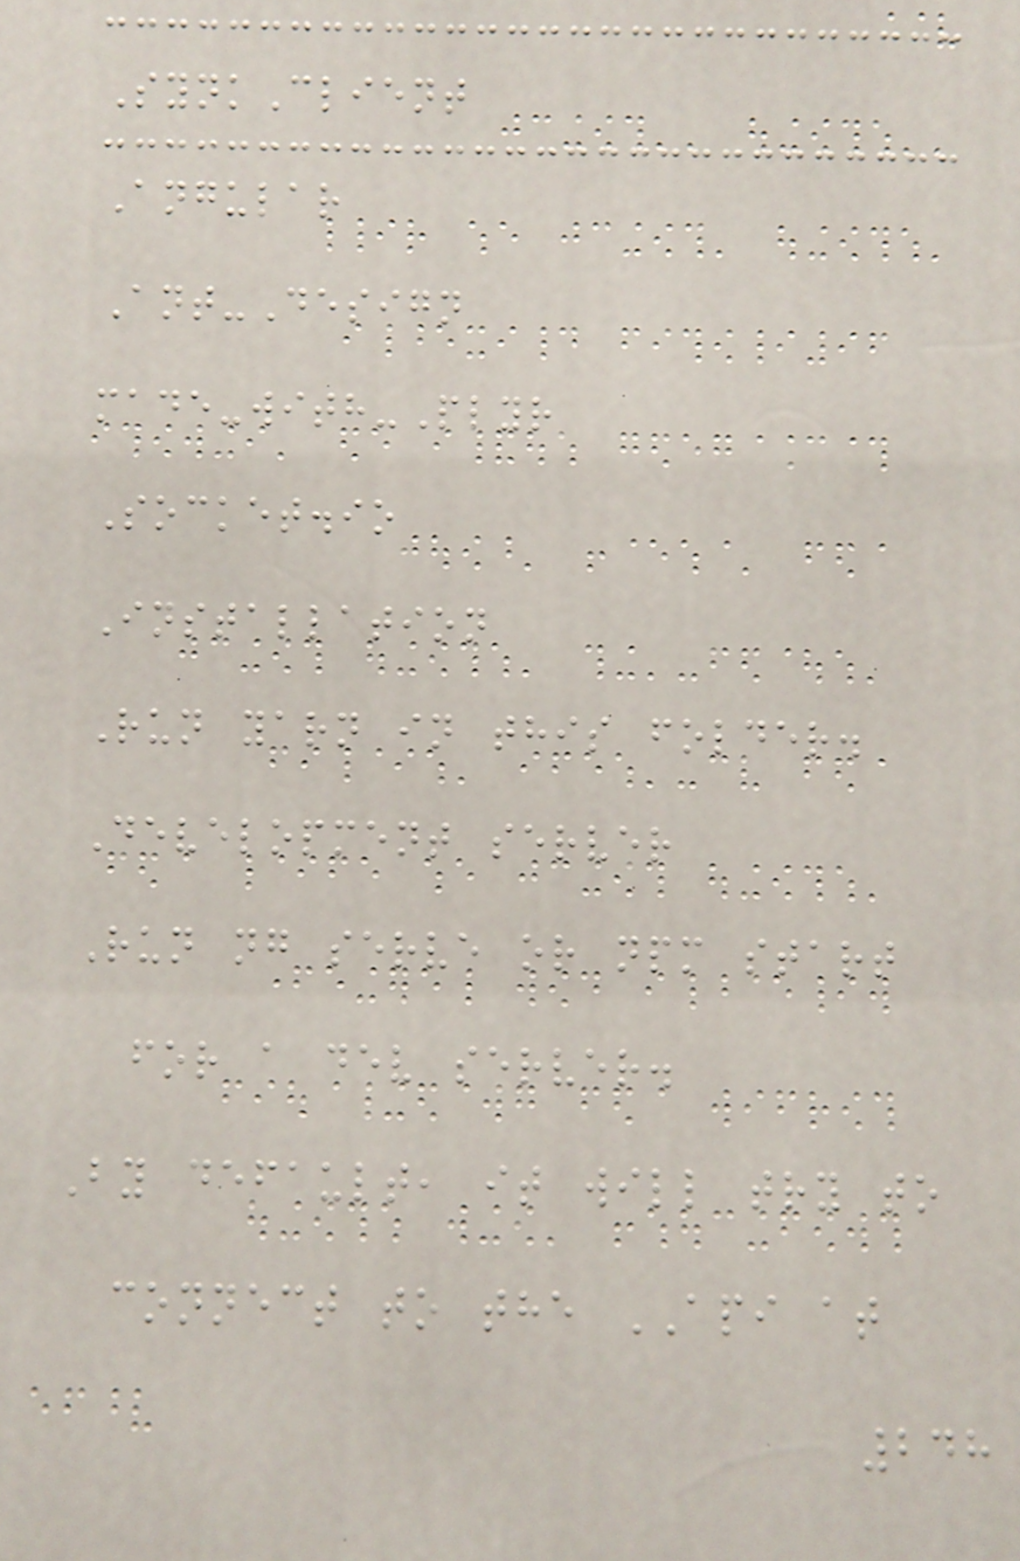SynkClient
Angular
Ant-Design
made-with-Plyr
Socket.io
Installation
Run yarn in this folder.
Development server
Run ng serve or npm start
for a dev server.
By default, it will try to
connect to the API at
248
